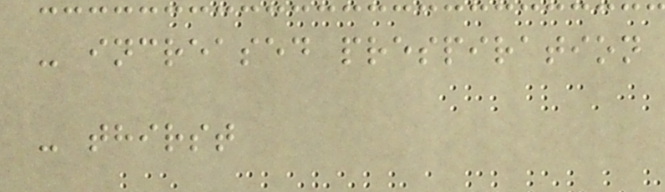- increased prespiration
- thirst
